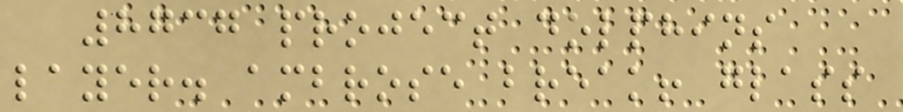8737 project dolphins
layer. ambrose break! glass
